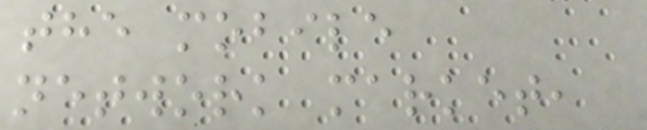the mobile
network market,
